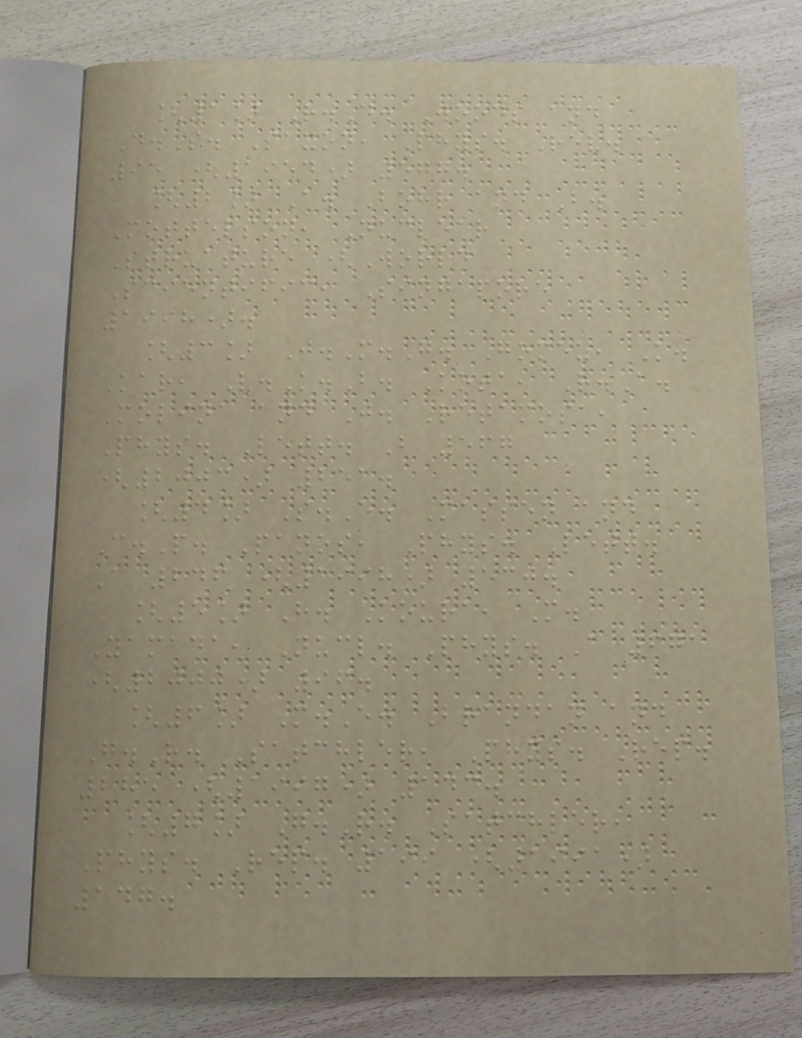[1] R.D. Woods and
D.S. Saxon, Phys. Rev.
95 (1954) 577.
[2] A. Bohr and B.
Mottelson, Nuclear
Structure (World
Scientific, Singapore
1998).
[3] J.M.G. Gomez, K.
Kar, V.K.B. Kota, R.A.
Molina and J. Retamosa,
Phys. Lett. B 567
(2003) 251.
[4] S.E. Massen and
C.P. Panos, Phys. Lett.
A 246 (1998) 530.
[5] H. Koura, M.
Yamada, Nucl. Phys. A 671
(2000) 96.
[6] M.E. Brandan and
G.R. Satchler, Phys. Rep.
285 (1997) 143.
[7] G.R. Satchler,
Phys. Rep. 199 (1991)
147.
